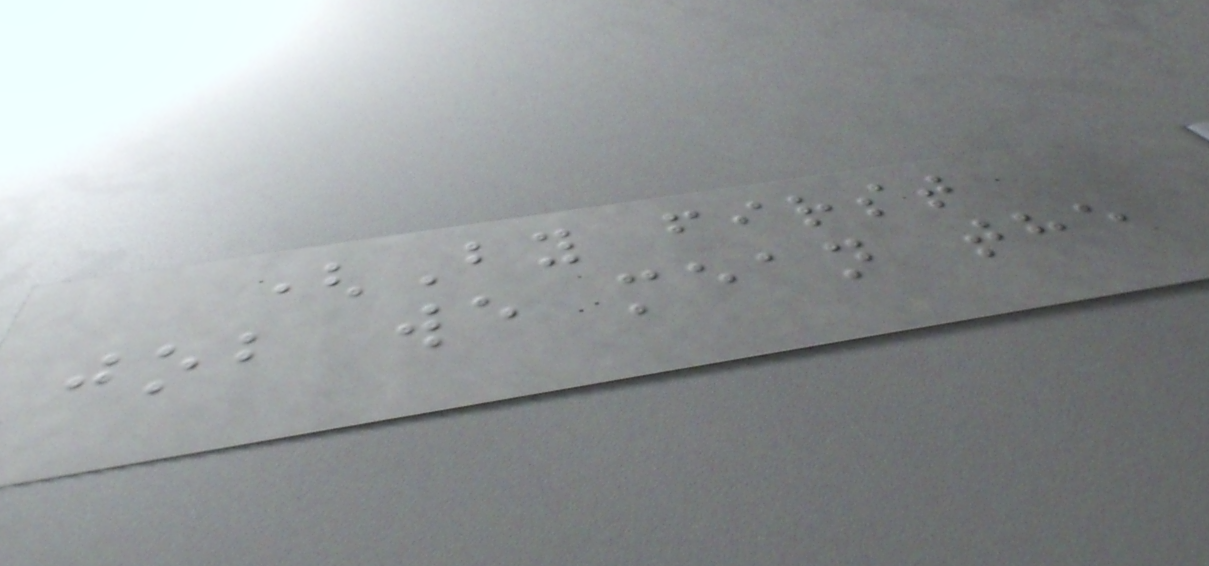(By first
job we mean the
